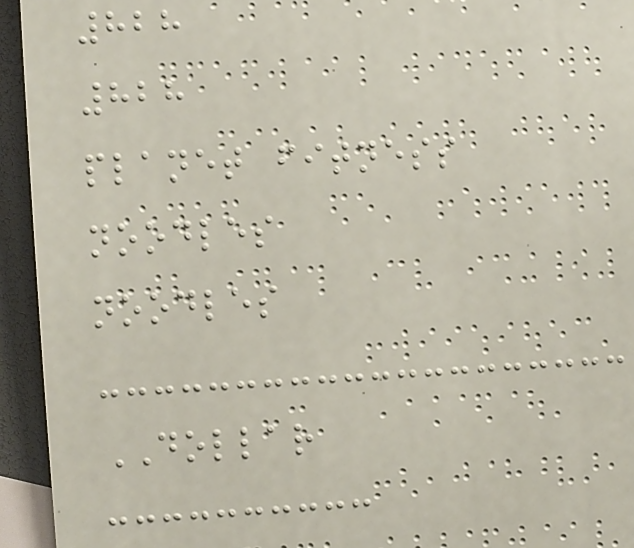828
828
planet fitness
noodles
noodles
DOLLAR
